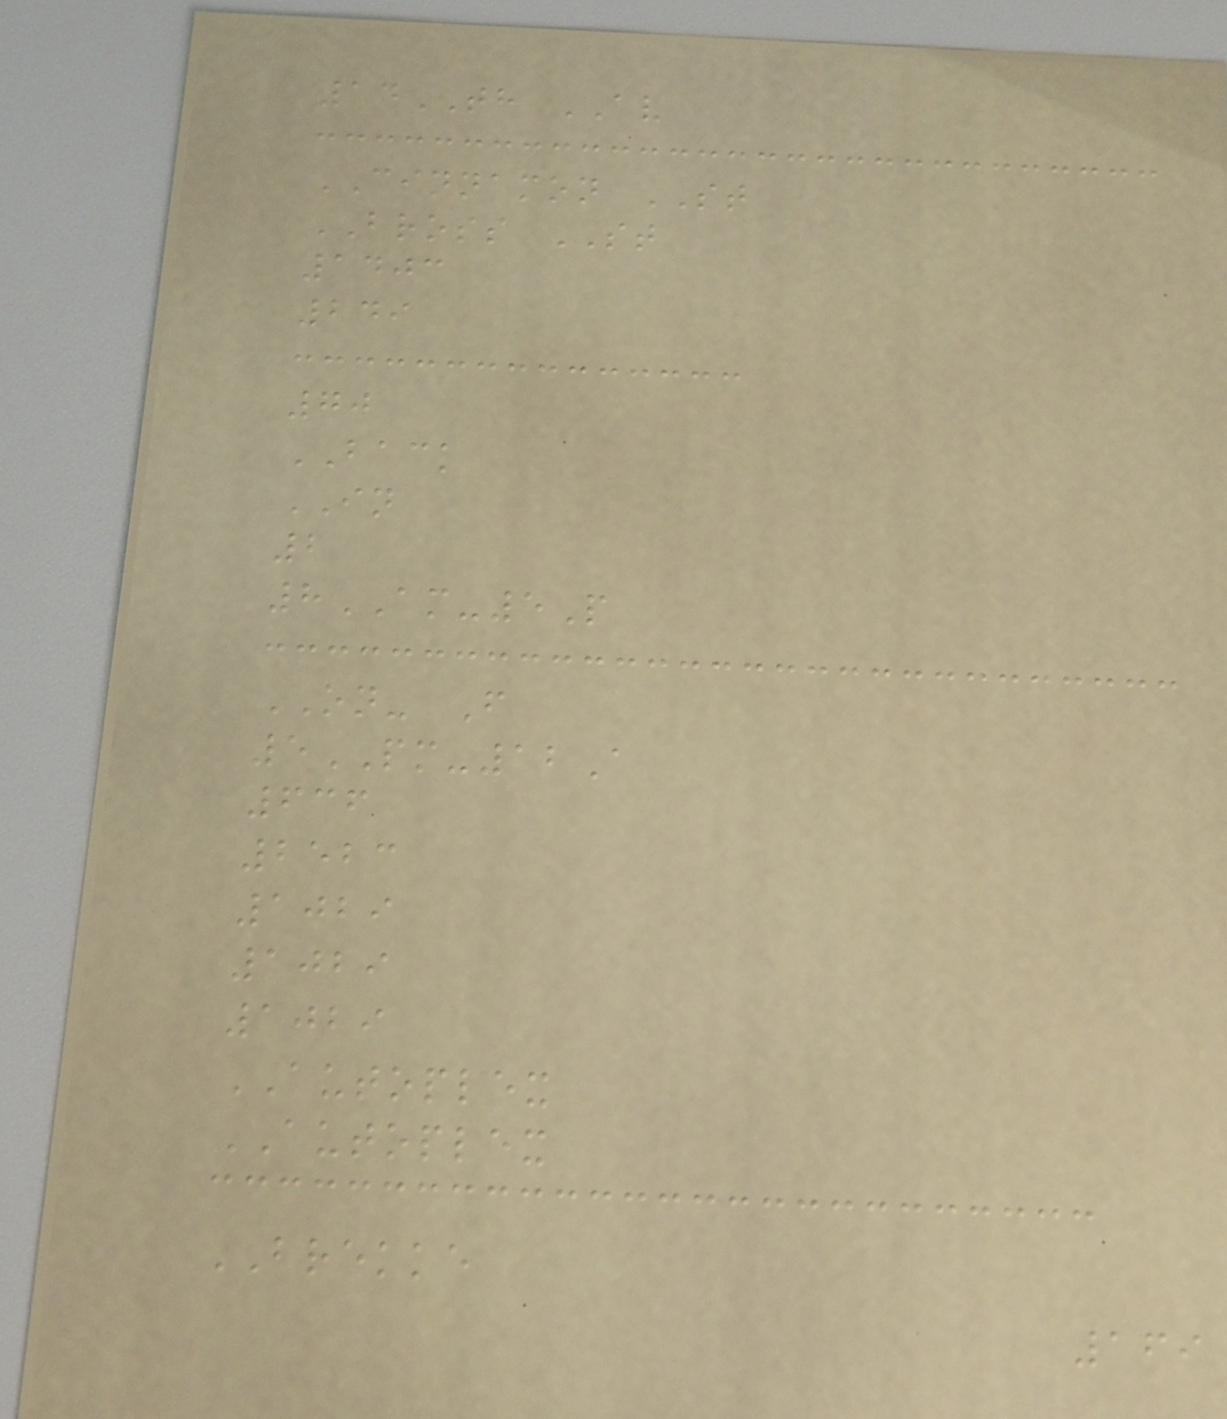14TH AV
CINNAMON ST
BROSS ST
1403
249
70
BACK
IN
2
8AM-5P
ON- F
5PM-12A
636
2523
1029
1029
1029
AUTOPLEX
AUTOPLEX
BREKKE
169
